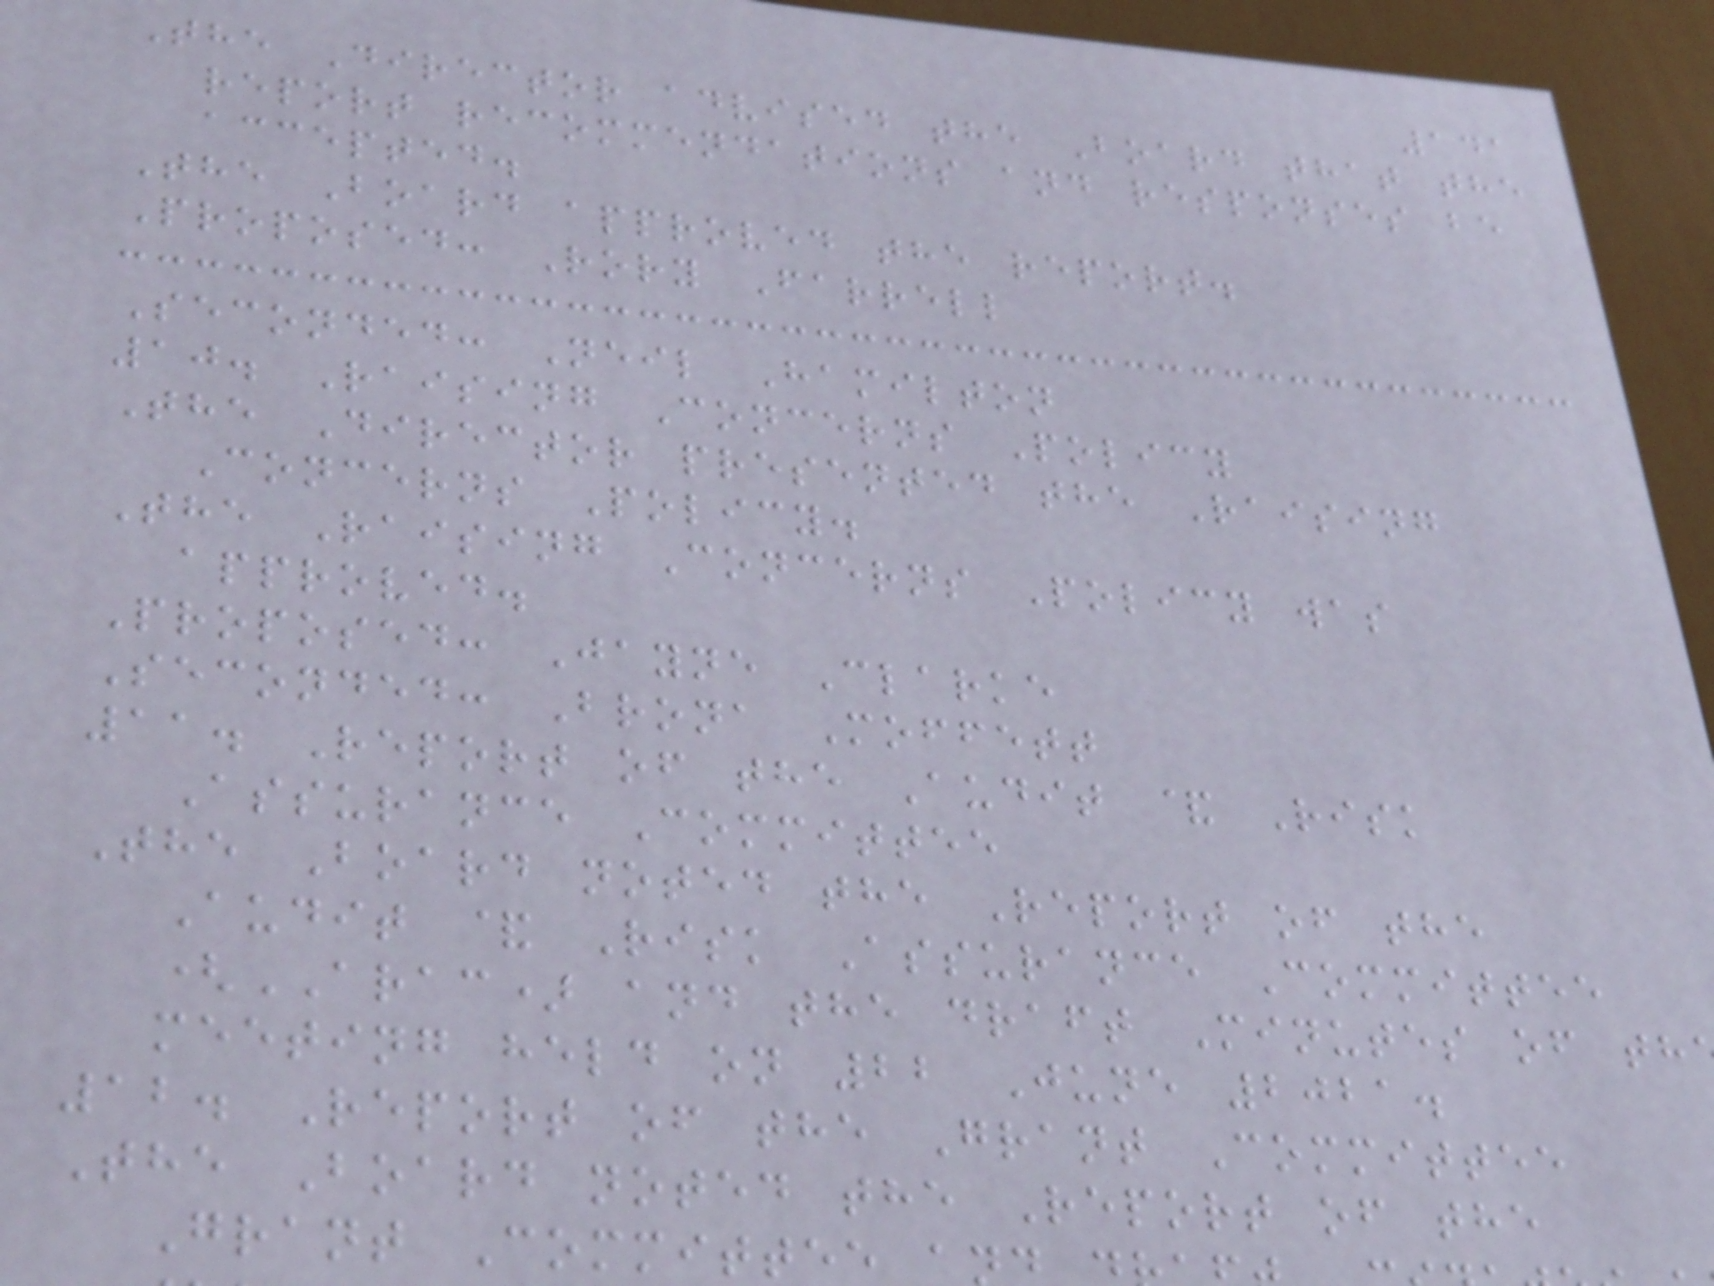141
The Director advised the Board that the
report recommendations and responses be
accepted.
The Board approved the report.
Proposed: Rory Farrell
Seconded: Neil Hamilton
10. Raising Concerns Policy
The Director presented the Raising
Concerns Policy.
The Raising Concerns Policy was
approved.
Proposed: Jayne Clarke
Seconded: Brona Moffett
11. Report of the Audit & Risk
Assurance Committee
The Board noted the Report of the
Audit & Risk Assurance Committee
(ARAC) and the draft Minutes of th
meeting held on 22 June 2021.
12. Report of the Grant Committee
The Board noted the Report of the
Grant Committee a
